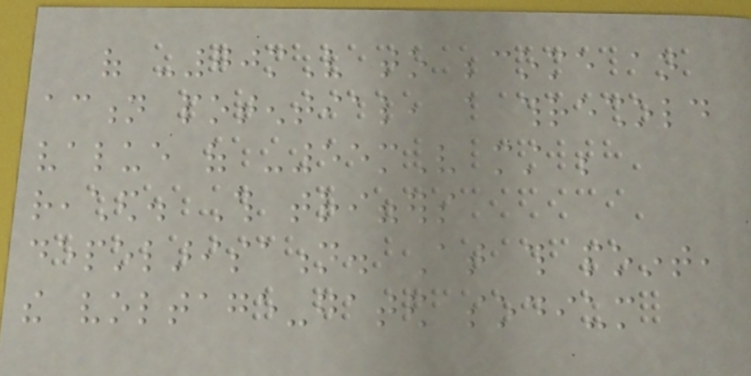of -70mV to become an
action potential, a threshold
value of -55mV must be
reached. This triggers
depolarisation. At this point,
the voltage-gated sodium
